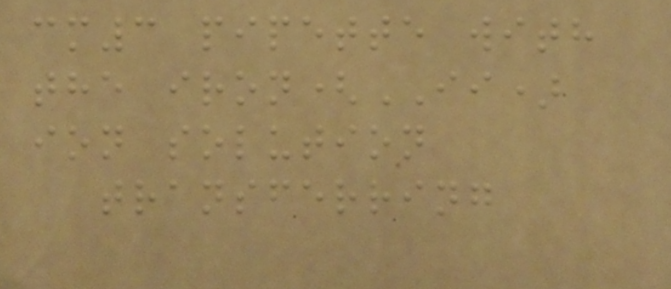cm3 pipette with
the iron(II)
ion solution
transferring
